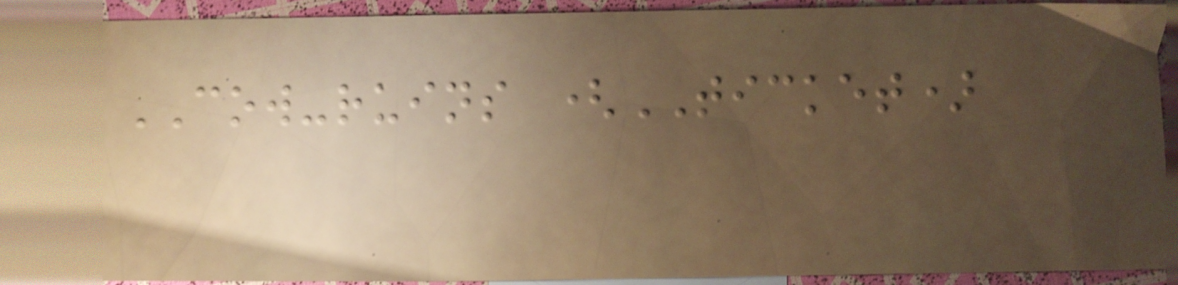COW-ruins (TICKET)
